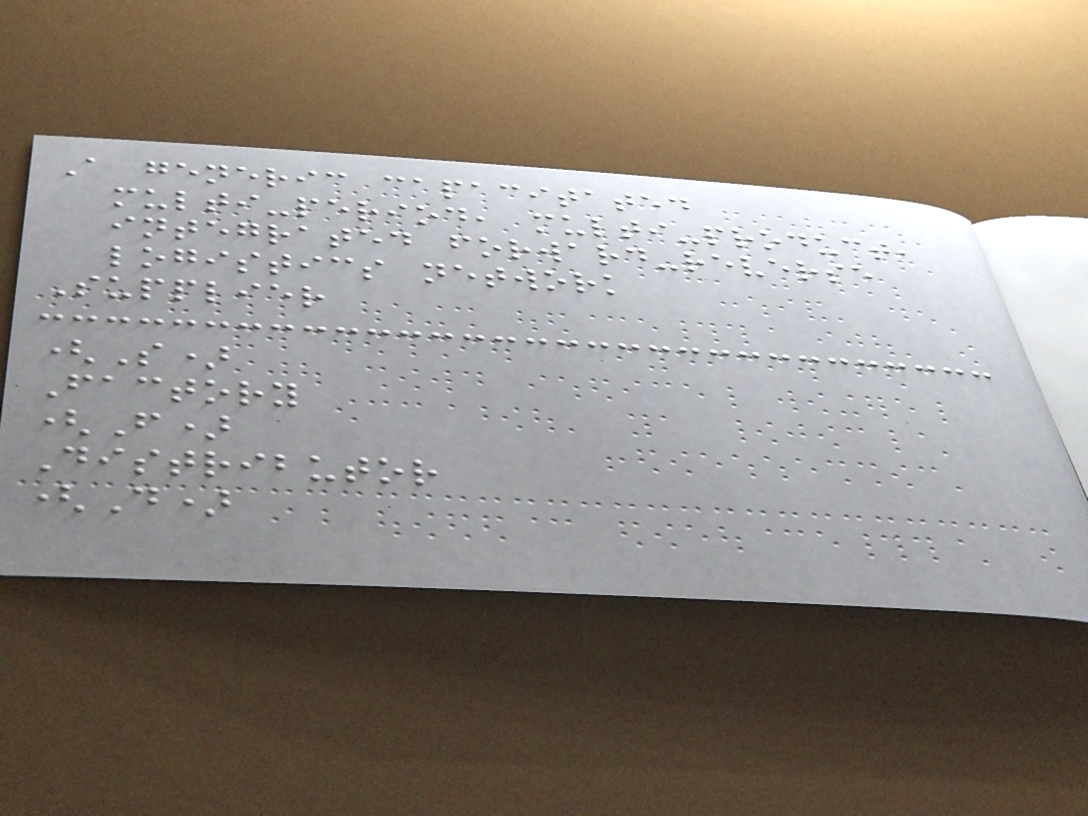A generic capacitated
multi-period, multi-product,
integrated forward-reverse
logistics network
Supplier
(S)
Factory
(F)
Distributor
(D)
